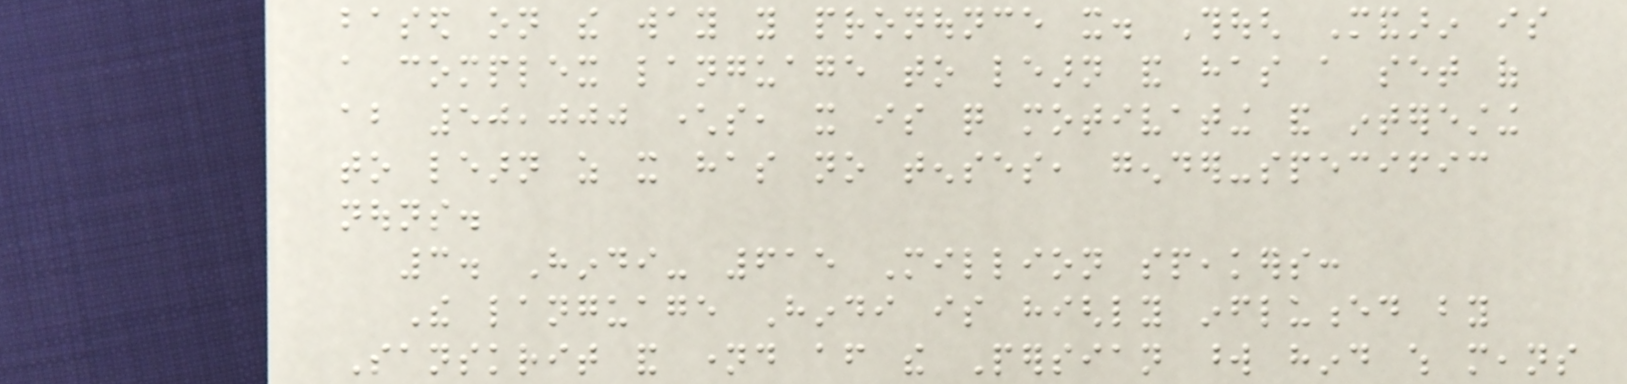based on the way you pronounce it. Though Mandarin is
a complex language to learn and has a set of
about 50,000 characters, it is quite motivating and interesting
to learn as it has no tenses, gender-specific
nouns.
3. Hindi- 615 Million speakers:
The language Hindi is highly influenced by
Sanskrit and named after the Persian word hind which means
